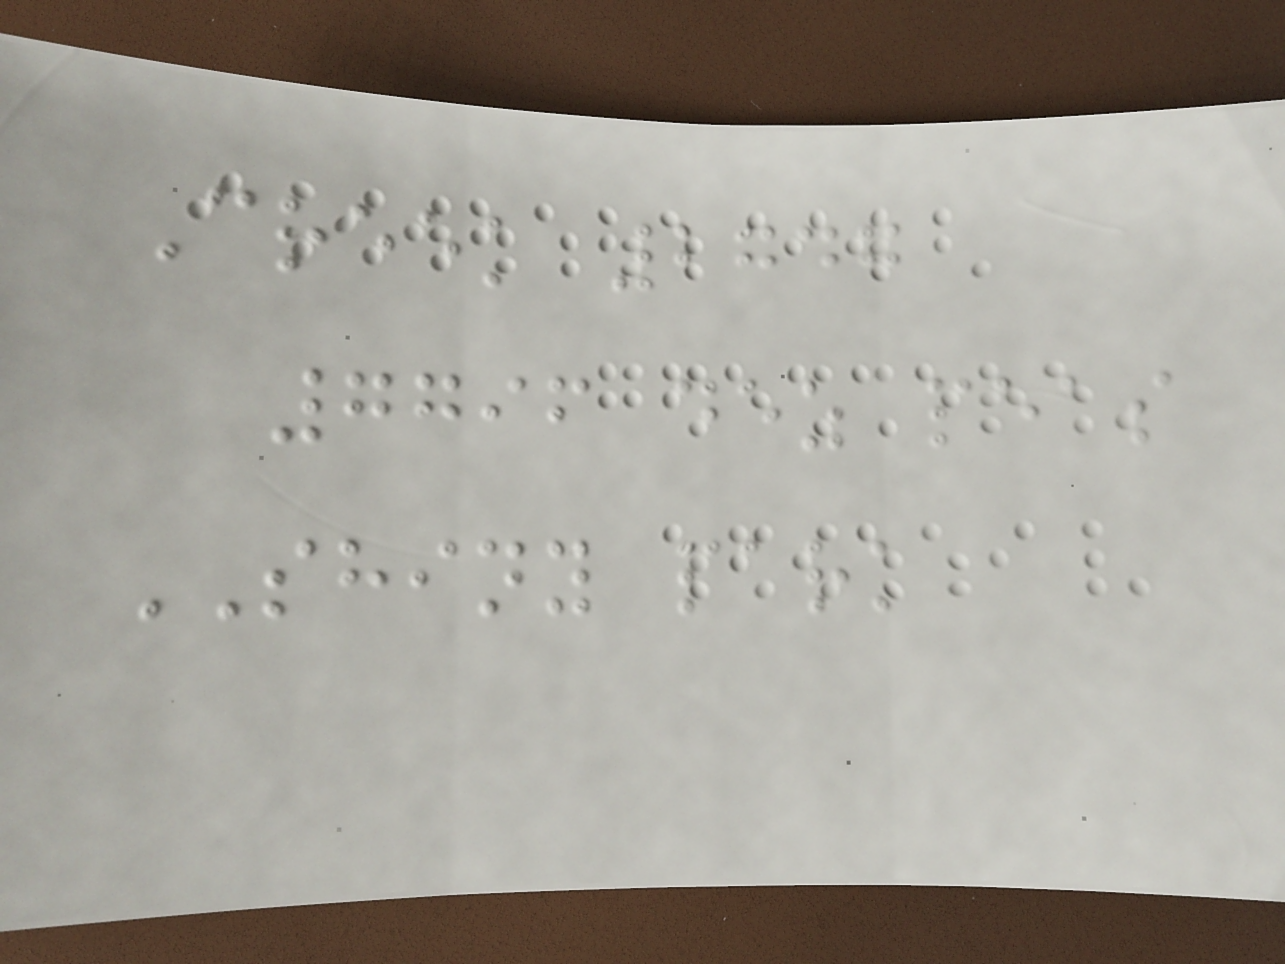Creek 2747
7796 dez peas
SHINY park
